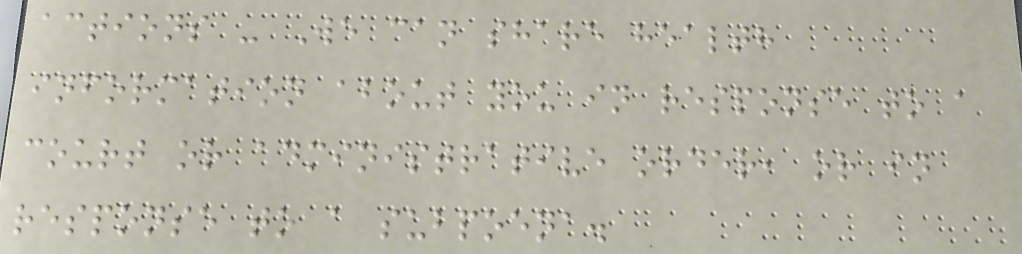actions - We can share health
information about you in response to a
court or administrative order, or in
response to a subpoena.
